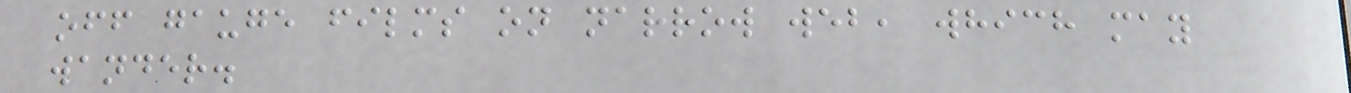off gauge films on narrow web, which may
wander.
